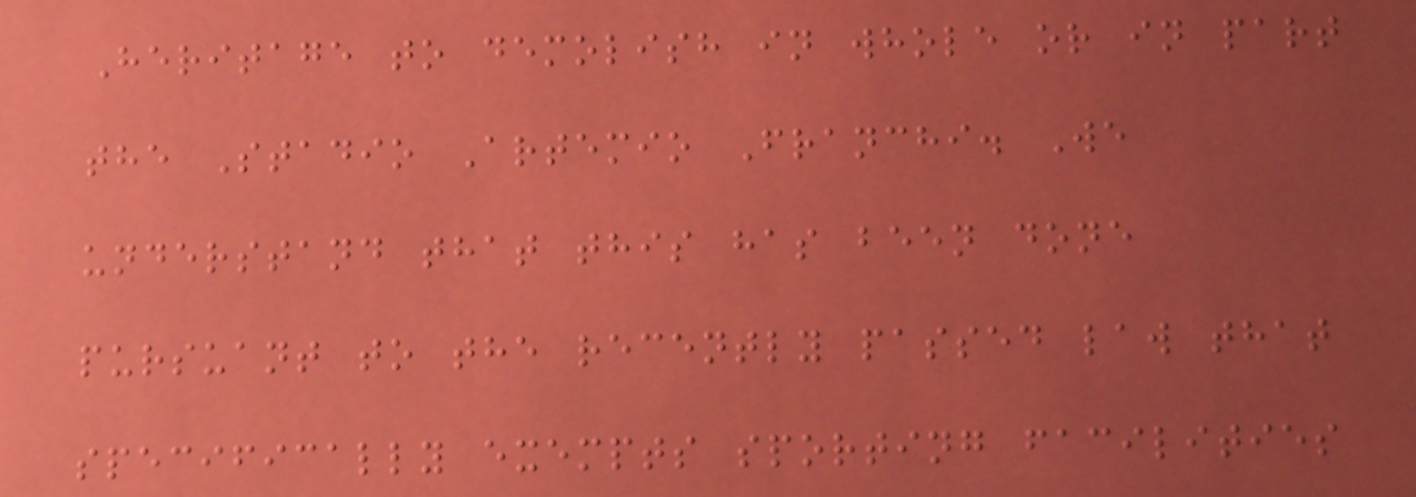Heritage to demolish in whole or in part
the Stadio Artemio Franchi. We
understand that this has been done
pursuant to the recently passed law that
specifically exempts sporting facilities
